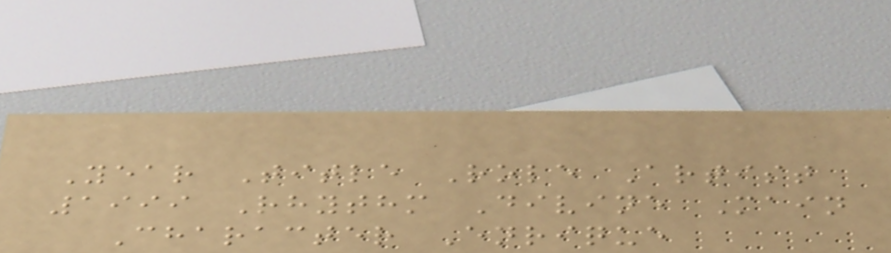Year Title Role Artist
1999 Rhythm Divine Main
Character Enrique
